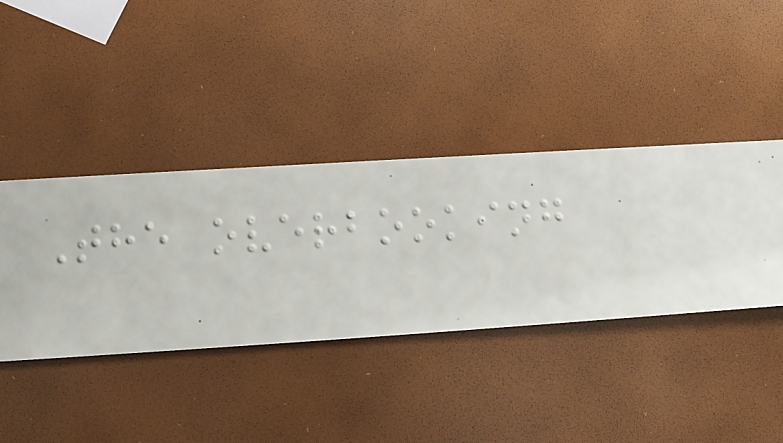The overbooking
